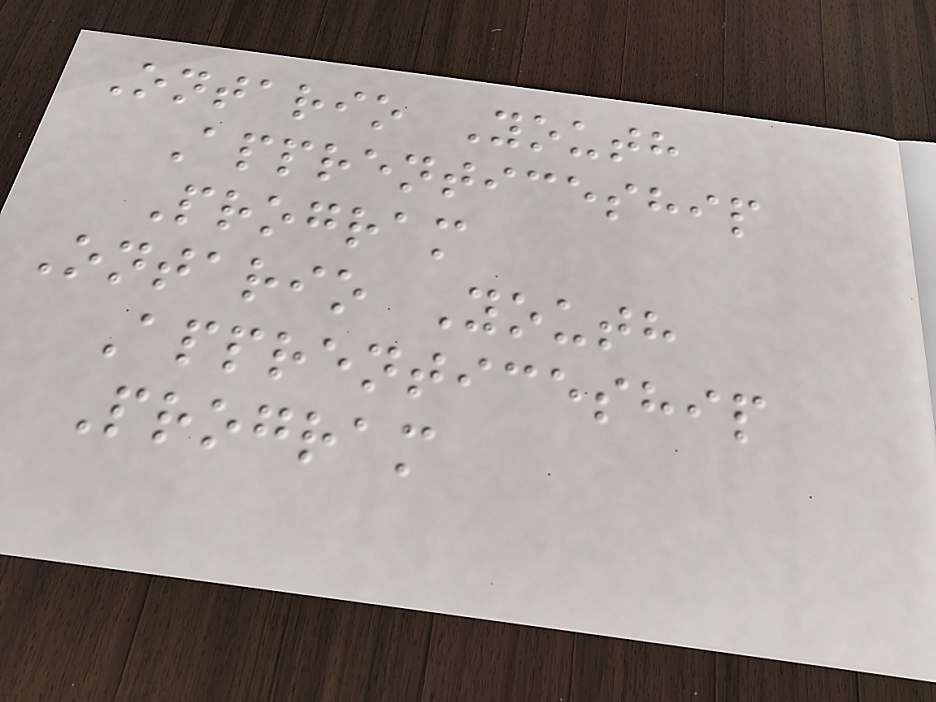Ontario Youth
Apprenticeship
Program
Ontario Youth
Apprenticeship
Program
